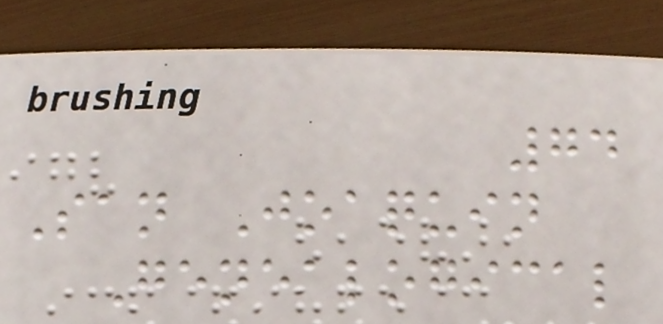74
San Joaquin
Genealogical
